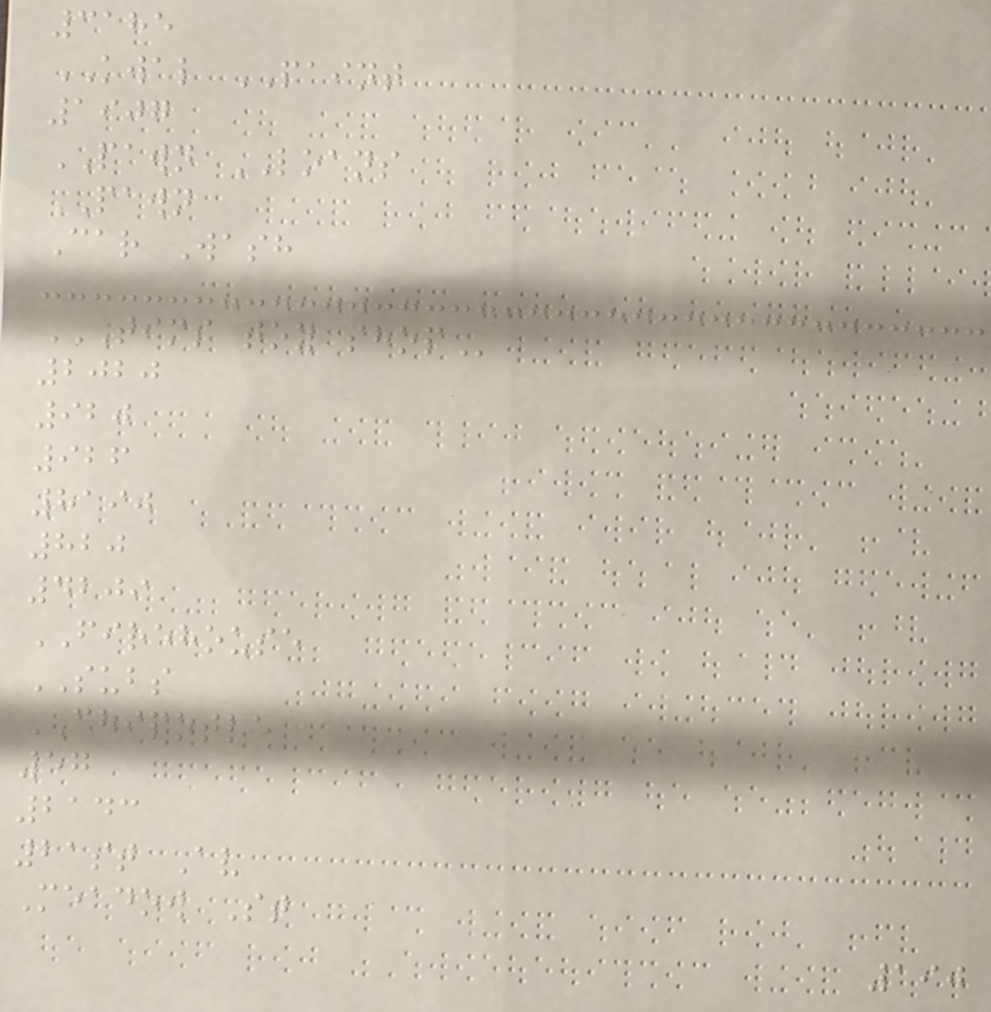3185
KWAL PAINT
1907
PAWN LOANS
PAWN
Car Wash
TIMS TOY SHOP
2020
920
926
8190
820
4209
FIREHOUSE
SUBS
CHIPOTLE
57
2143
21st Av
Meadow St
190
